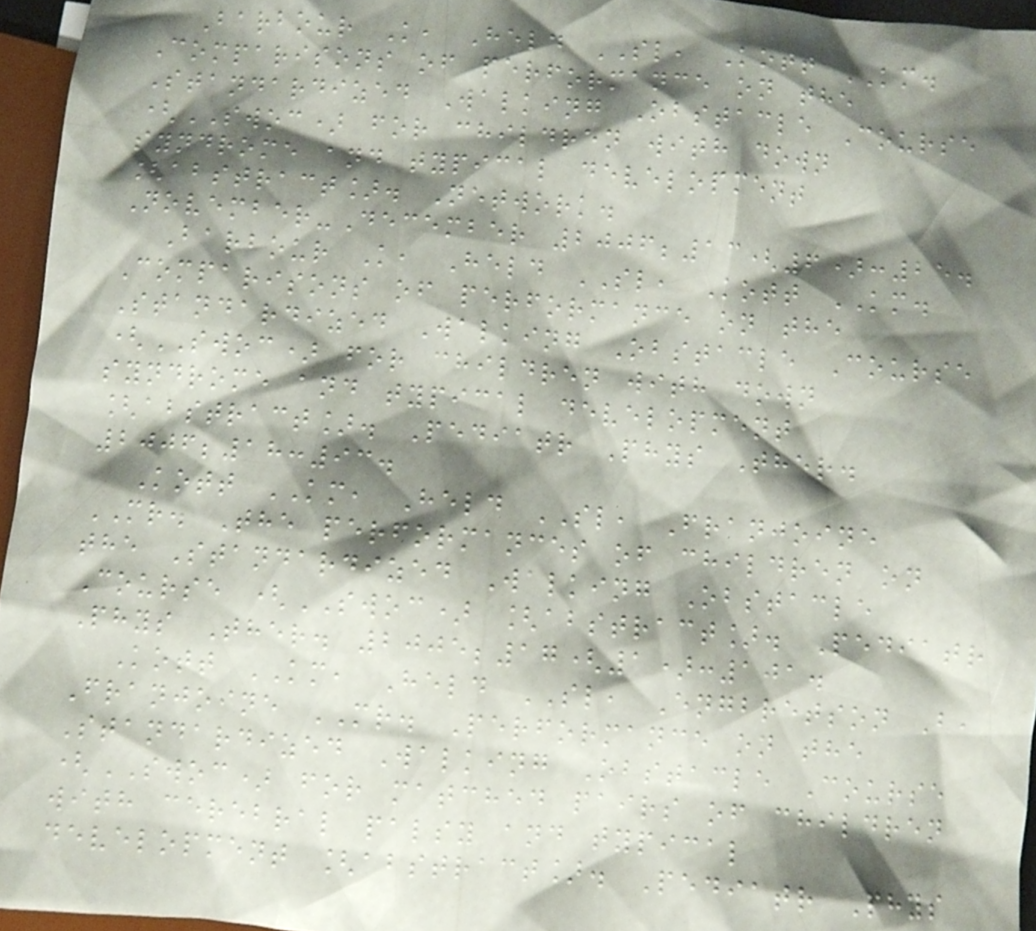Barbour K, Held SL, Kott KM.
Comparisons of performance on the
Standardized Walking Obstacle Course
(SWOC) for children with down
syndrome and typical development
[abstract]. Network.
November-December 2006;13(6):25.
Barbour K, Held SL, Kott KM.
Comparisons of performance on the
Standardized Walking Obstacle Course
(SWOC) for children with down
syndrome and typical development
[abstract]. Pediatr Phys Ther.
2006;18:93.
Kott KM, Held SL, Franjoine
MR. The performances of children on
the Standardized Walking Obstacle
Course (SWOC) [abstract]. Pediatr
Phys Ther. 2005;17(1):101.
Kott KM, Held SL, Engbretson B,
Franjoine MR. Performance on the
Standardized Walking Obstacle Course
(SWOC) for matched pairs of children
with cerebral palsy and typical
development [abstract]. Pediatr Phys
